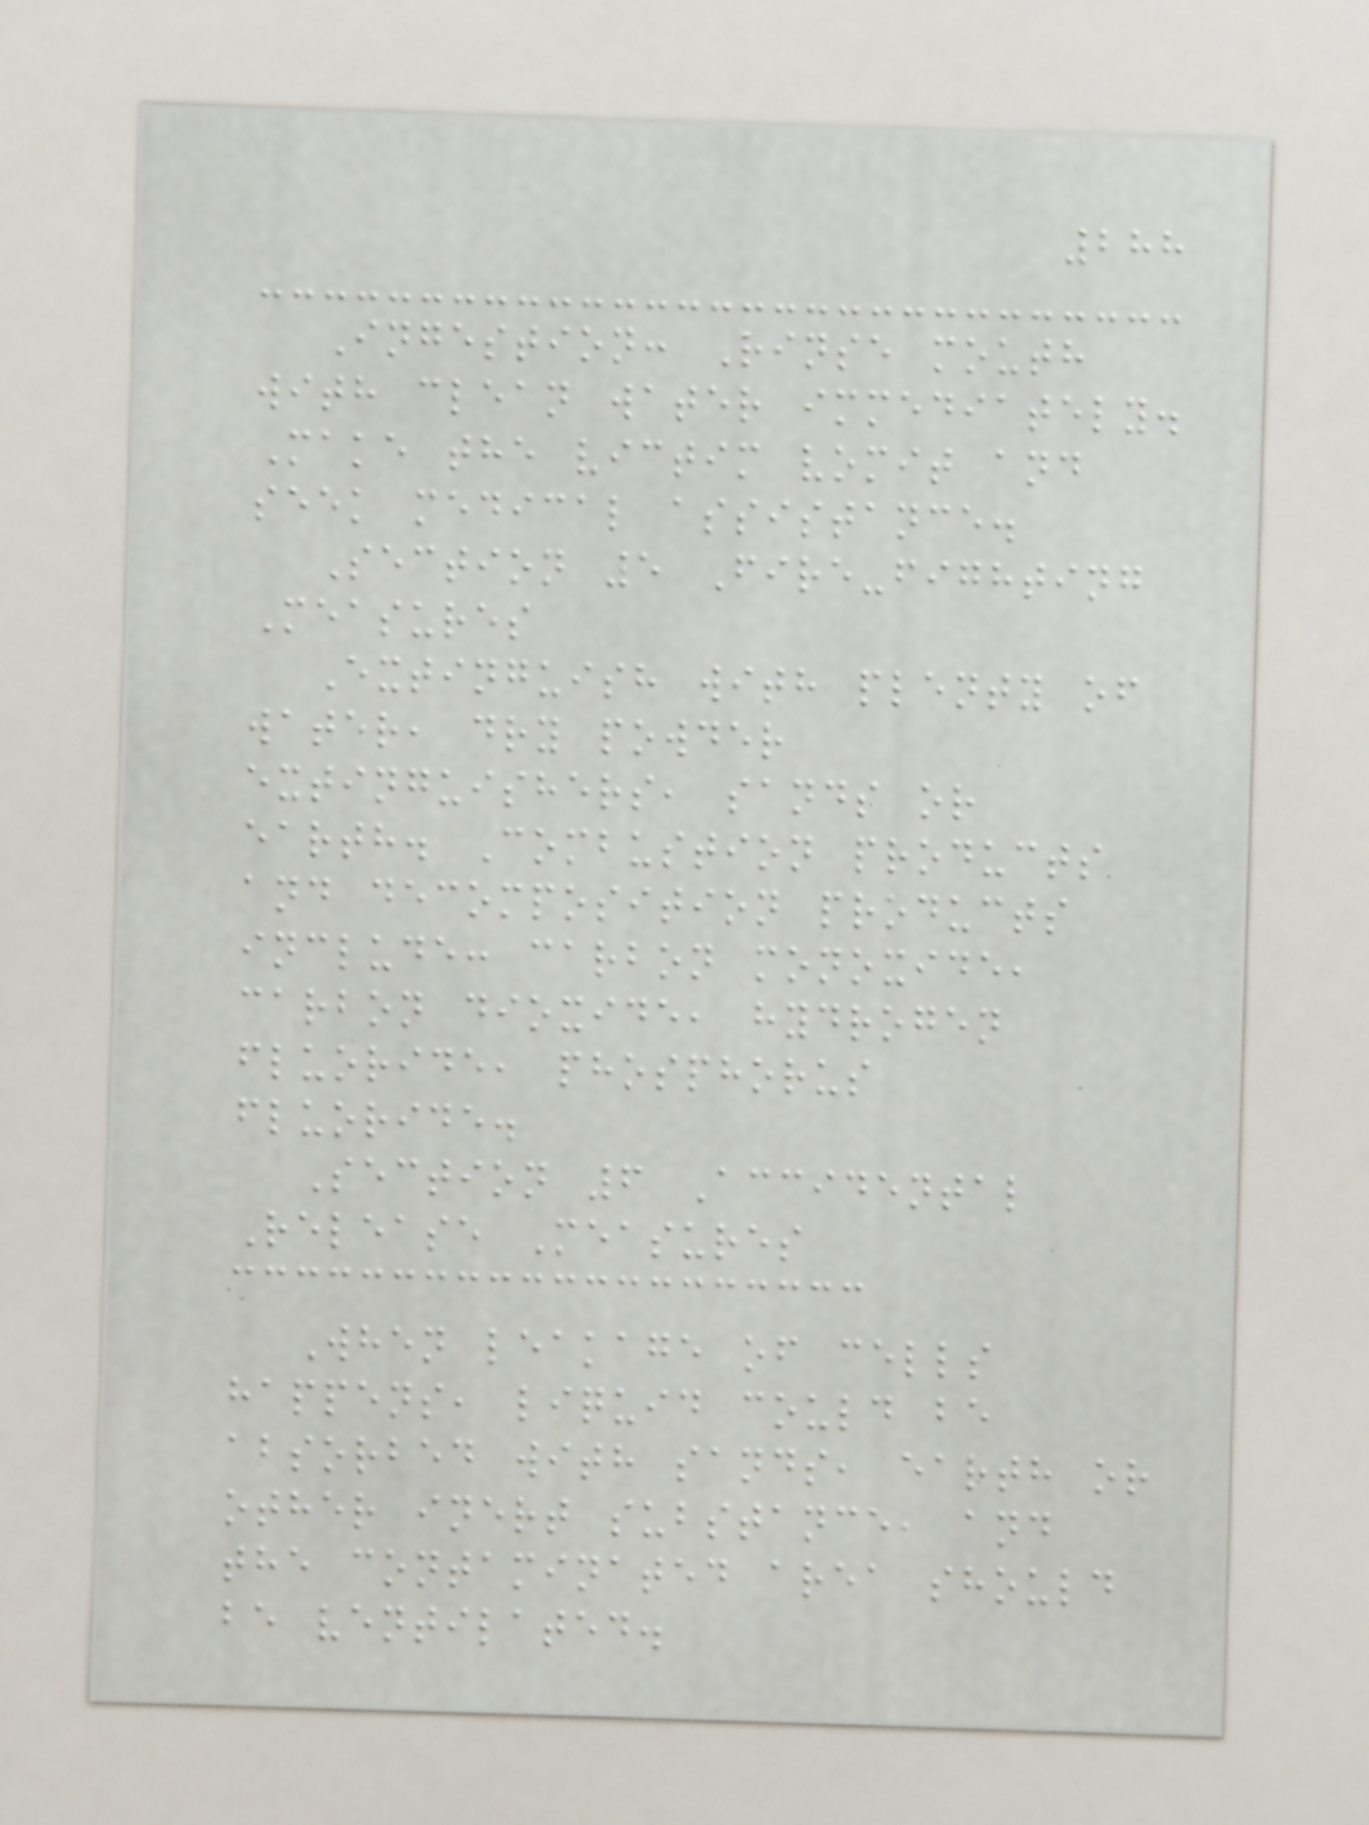288
Ingestion: Rinse mouth
with clean water immediately.
Make the victim vomit and
seek medical assistance.
Section 5 Fire-fighting
Measures
Extinguish with plenty of
water, dry powder
extinguishers, sands or
earth. Combustion products
and decomposition products
include: carbon monoxide,
carbon dioxide, hydrogen
fluoride, phosphorus
fluoride.
Section 6 Accidental
Release Measures
When leakage of cells
happens, liquid could be
absorbed with sands, earth or
other inert substance, and
the contaminated area should
be ventilated.
